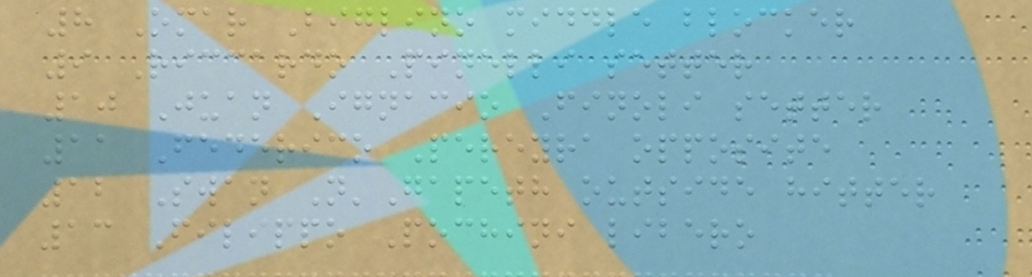8 Omar Biglino middle blocker
9 Riccardo Pinelli setter
10 Juan Ignacio Finoli setter
11 Federico Pereyra opposite
12 Swan N'Gapeth outside hitter
13 Filippo Pochini libero
